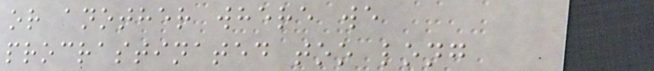or another where we
procrastinated too long
